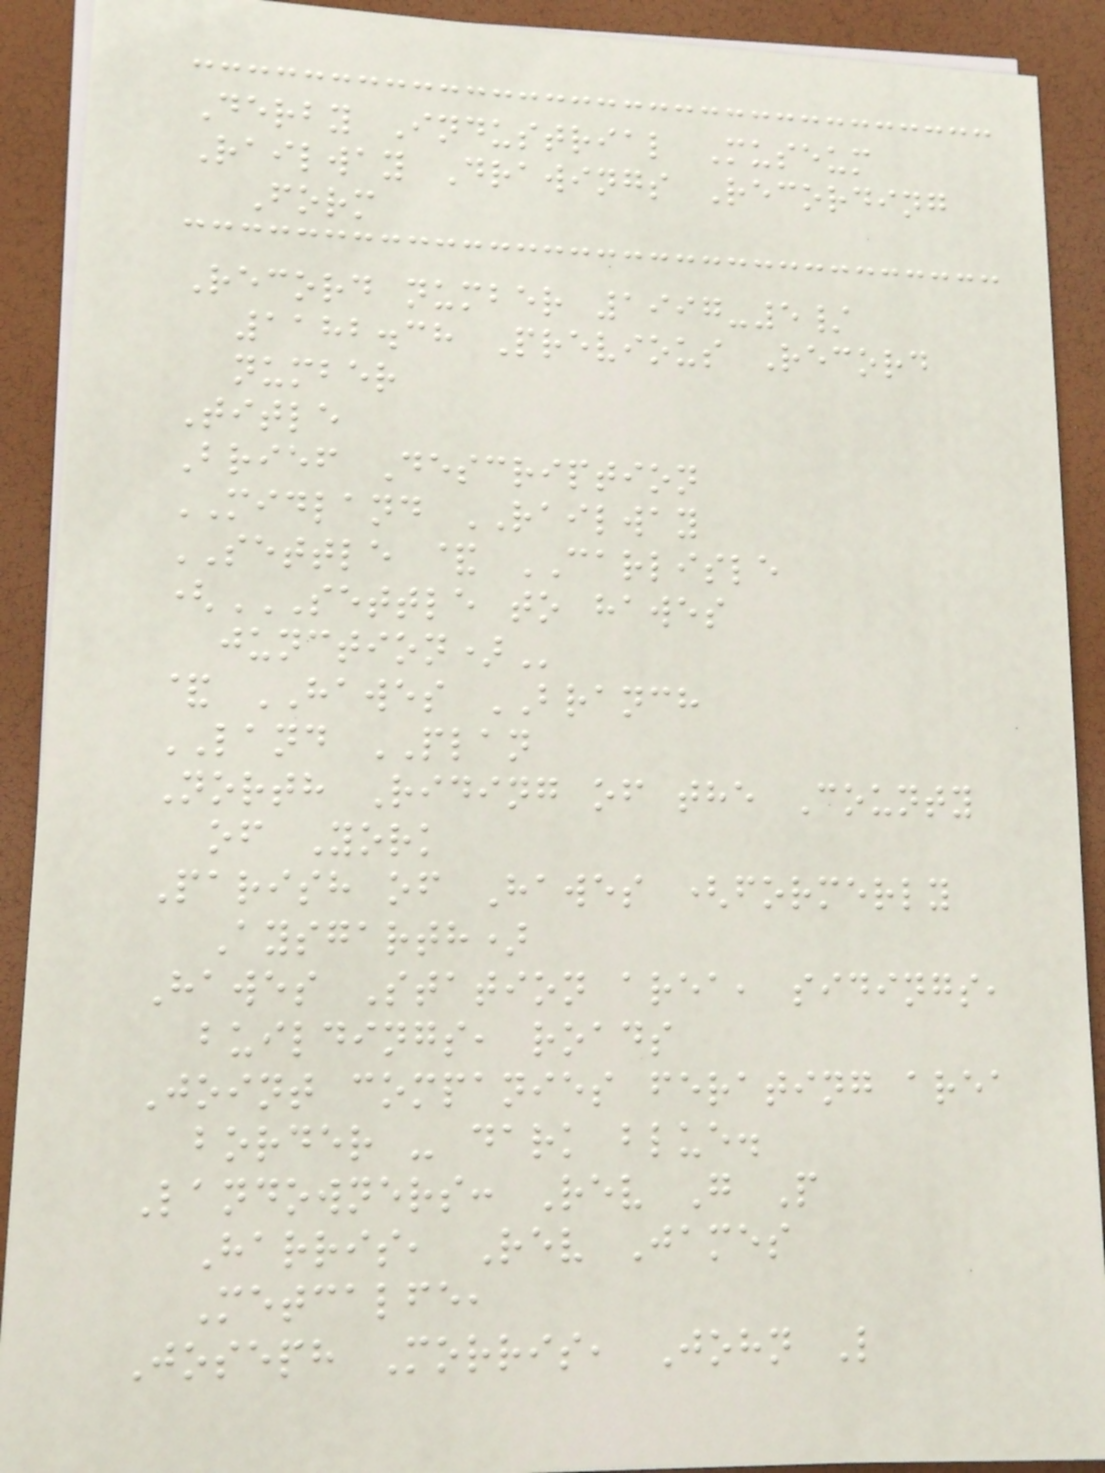Derby Industrial Museum
Railway Drawings Recording
Form
Record number 1997-5/
1182.38 Previous Record
number
Title
Brief Description
MIDLAND RAILWAY
SETTLE & CARLISLE
(SETTLE TO HAWES
JUNCTION)
& HAWES BRANCH
LAND PLAN
North Riding of the County
of York
Parish of Hawes (formerly
Aysgarth)
Hawes Station area, sidings,
buildings, roads
Joint companies ferating area
border - dark blue.
Landowners: Rev G P
Harris, Rev James
Metcalfe,
Joseph Morris, John L
